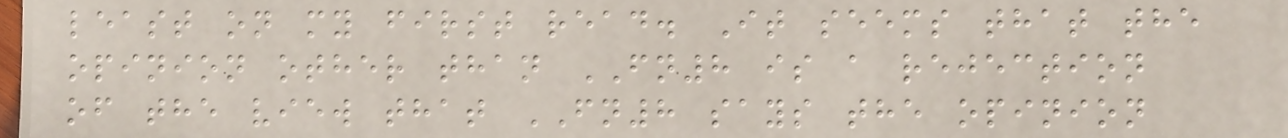least on my first read. It seems that the
opinion other than FN8 is a rejection
of the view that FN8 says the opinion
